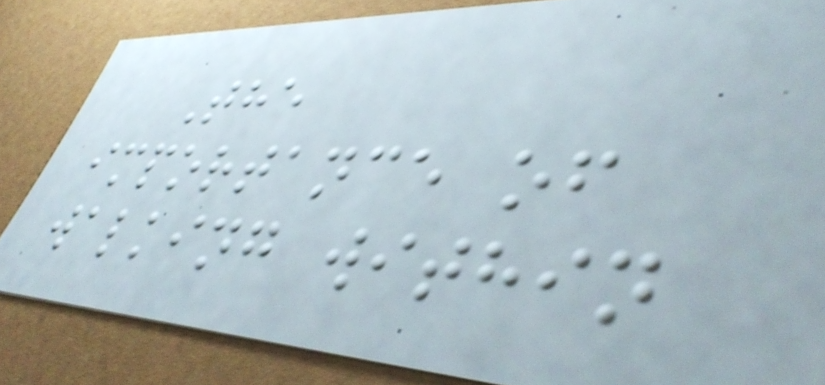The
importance of
walking within
